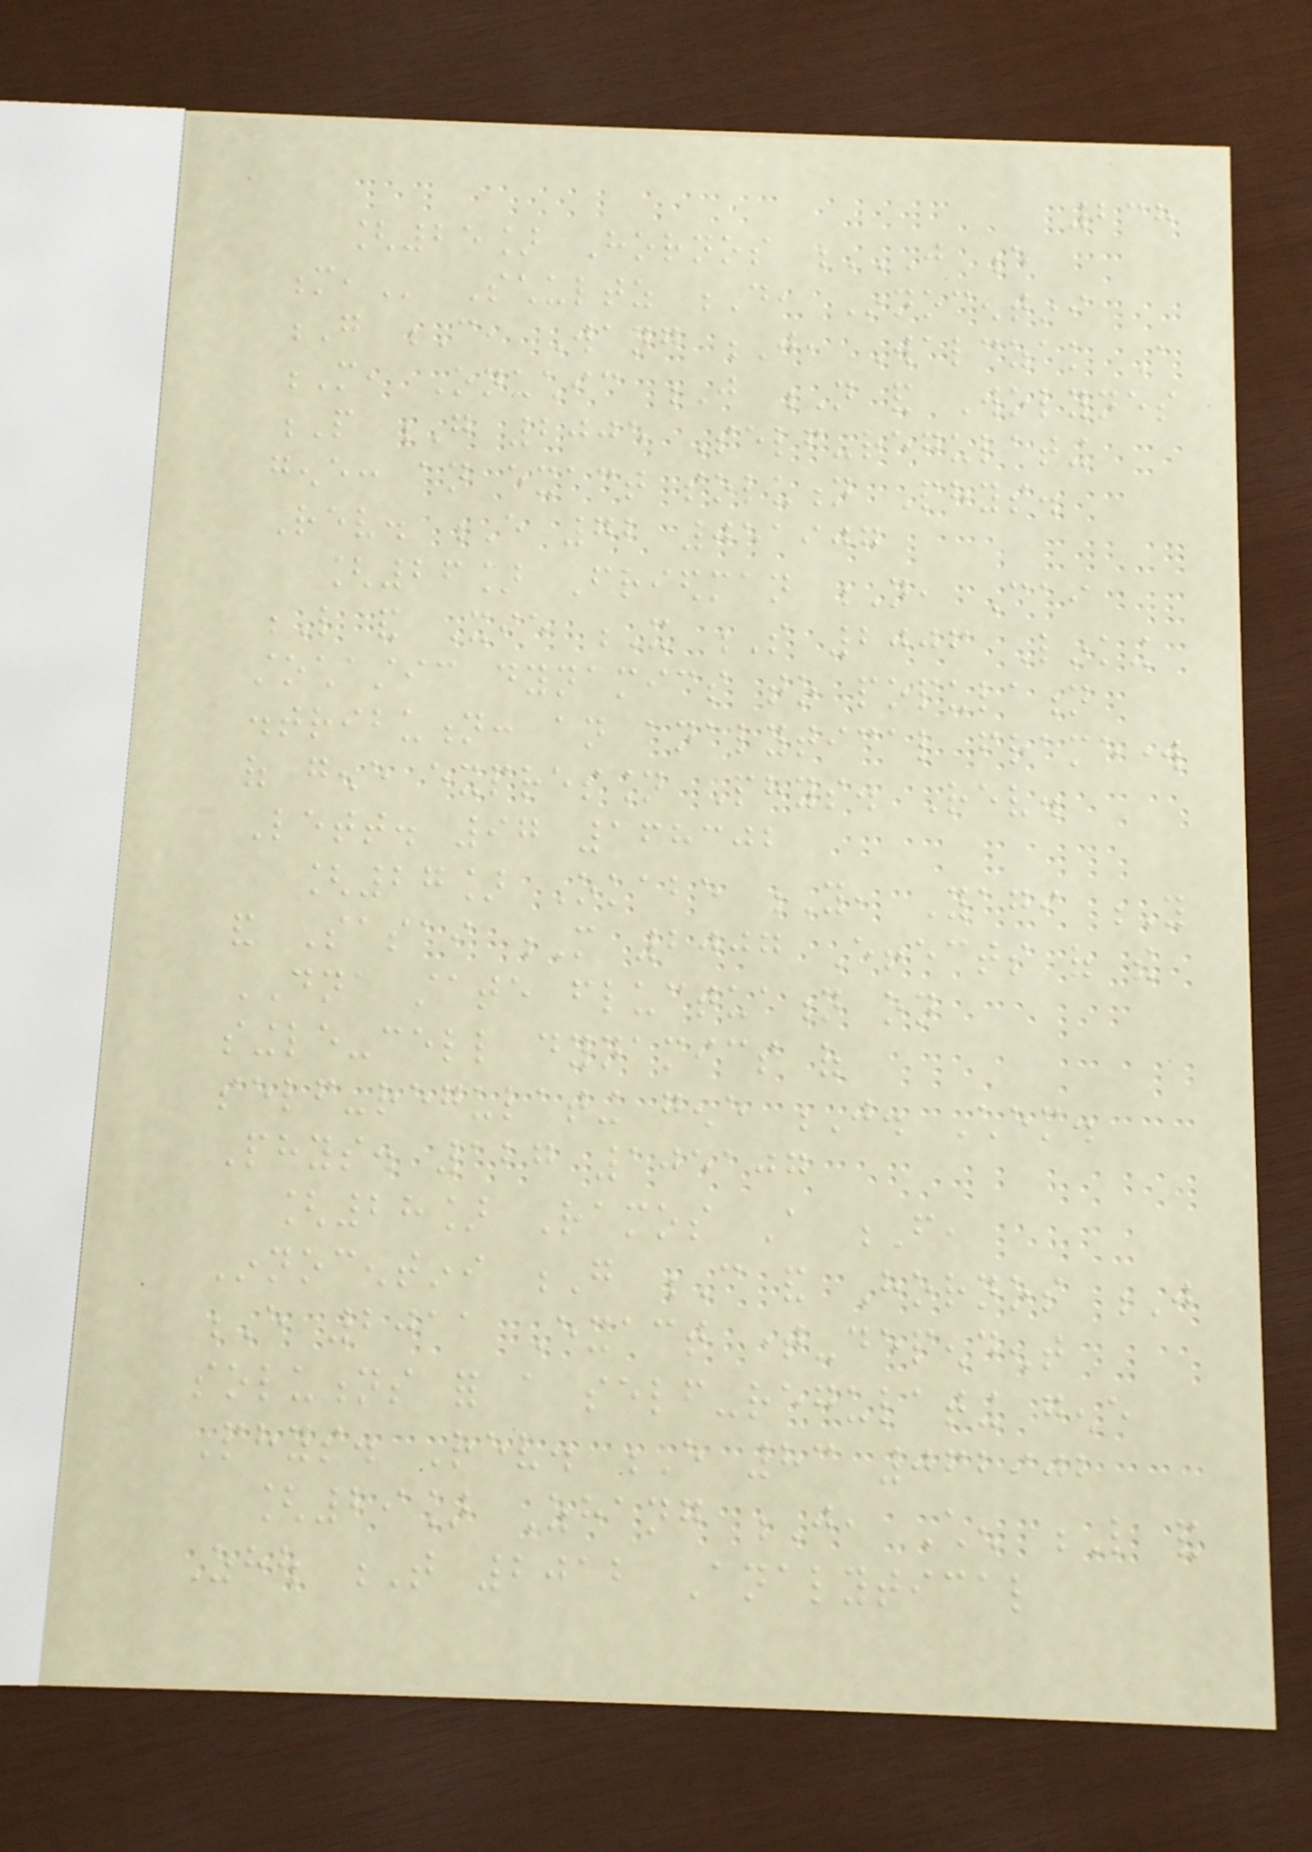238
[25] Hornos J E
M, Schultz D, Innocentini
G C, Wang J, Walczak A
M, Onuchic J N and Wolynes
P G 2005 Self-regulating
gene: an exact solution Phys.
Rev. E 72 051907
[26] Friedman N, Cai
L and Xie X S 2006 Linking
stochastic dynamics to population
distribution: an analytical framework
of gene expression Phys. Rev.
Lett. 97 168302
[27] Okabe Y, Yagi Y
and Sasai M 2007 Effects of the
DNA state fluctuation on
single-cell dynamics of
self-regulating gene J. Chem.
Phys. 127 105107
[28] Ramos A F,
Innocentini G C and Hornos J
E 2011 Exact time-dependent
solutions for a self-regulating gene
Phys. Rev. E 83 062902
[29] Zhang J, Chen L and
Zhou T 2012 Analytical
